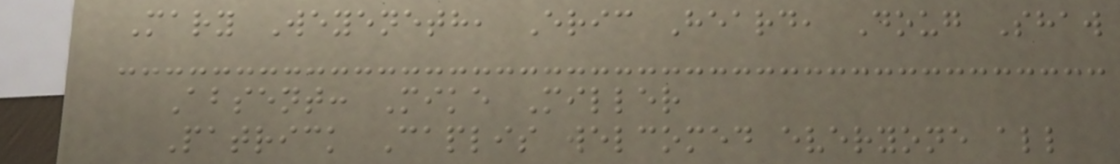Mary Weyeneth, Eric Heard, Doug Shaw
Absent: Mike Miller
Patrick Caplis welcomed everyone all
